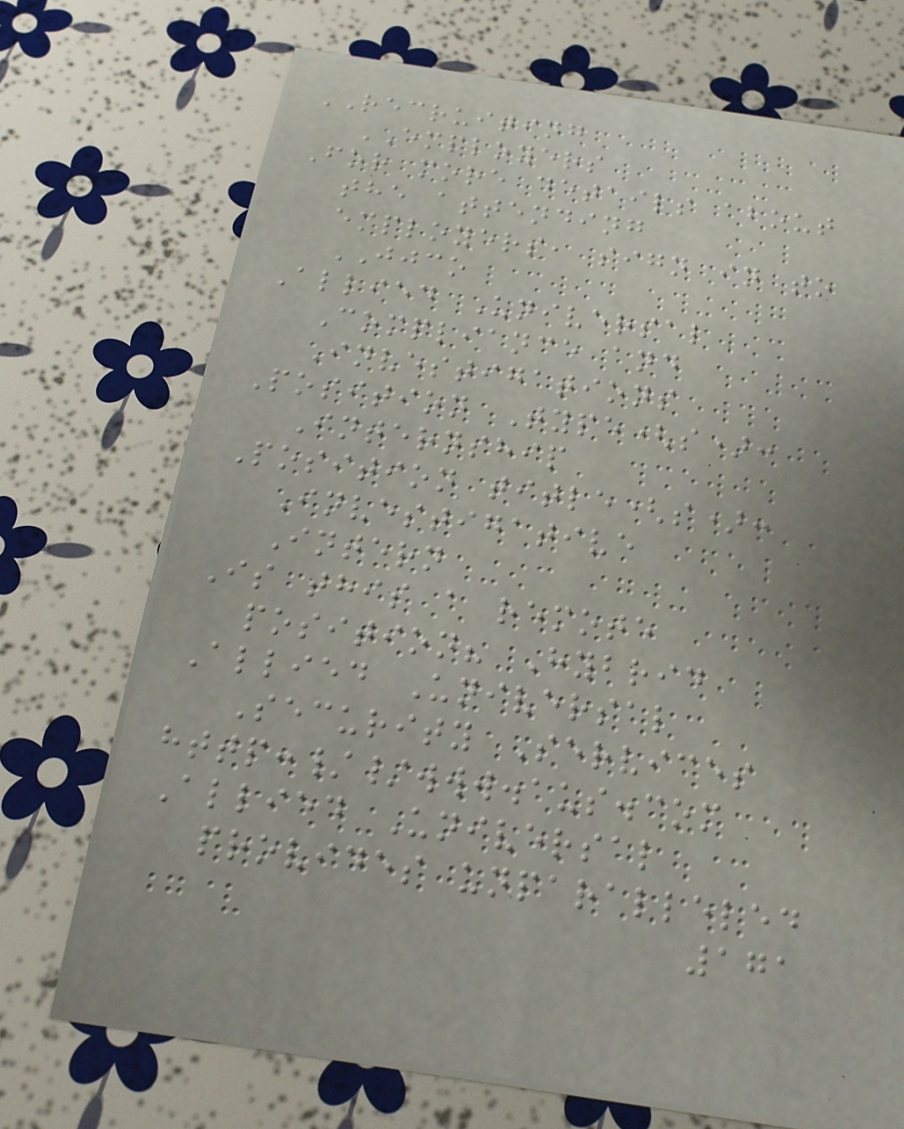RECRUITING
EMPLOYERS
For more details about
the attending
employers, sign in to
JJCO
Allied Universal
Compliance and
Investigations
Position Type(s):
Internship
Position title(s):
Investigative
Intern
Is this a remote
position? Hybrid
Allied Universal
Security Services
http://www.aus.com
Allied Universal
provides unparalleled
171
